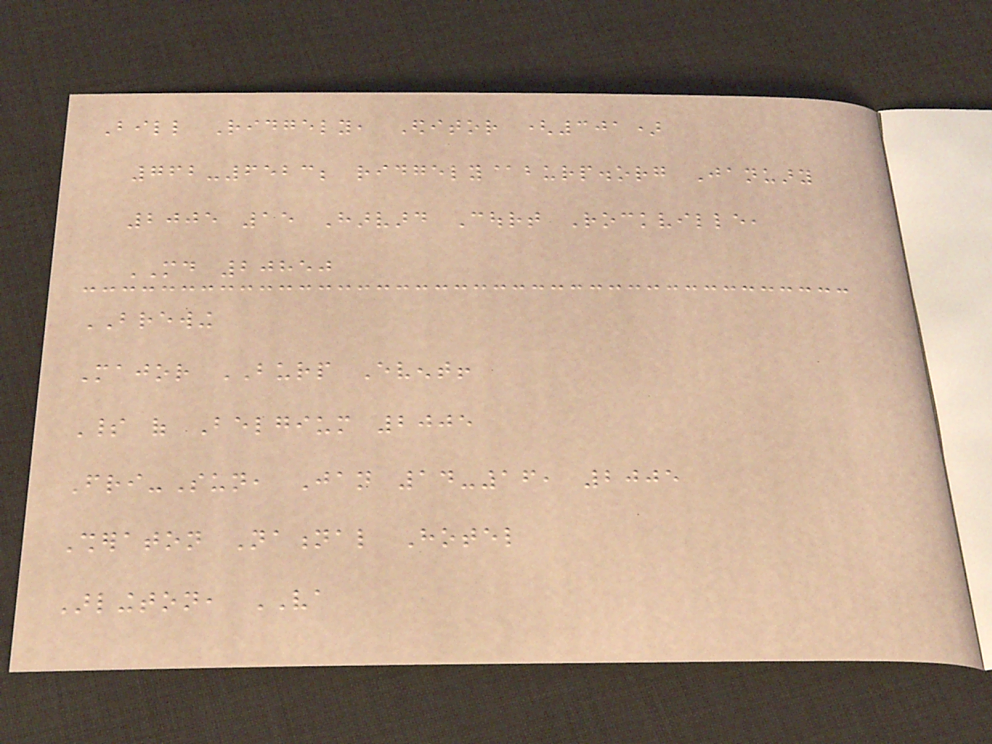Bill Ridgely, Editor (301)
762-6523; ridgely@burp.org January
2005 15 Harvard Court Rockville,
MD 20850
BREWING
Major BURP Event!
Spirit of Belgium 2005
Fri-Sun, Jan 14-16, 2005
Sheraton National Hotel
Arlington, VA
